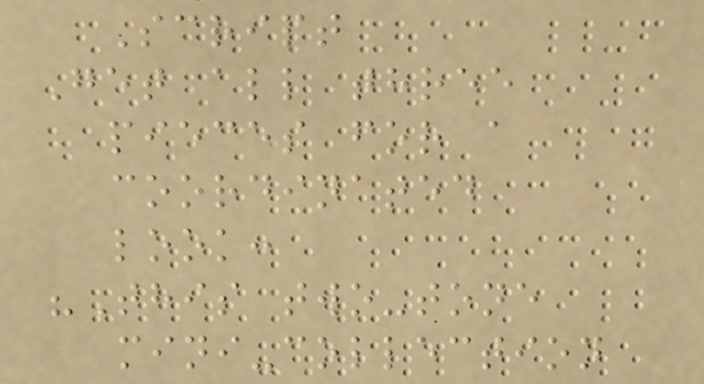Script
Get all three
pieces for a
coordinated
look:
"This two-tone
mini-collection
